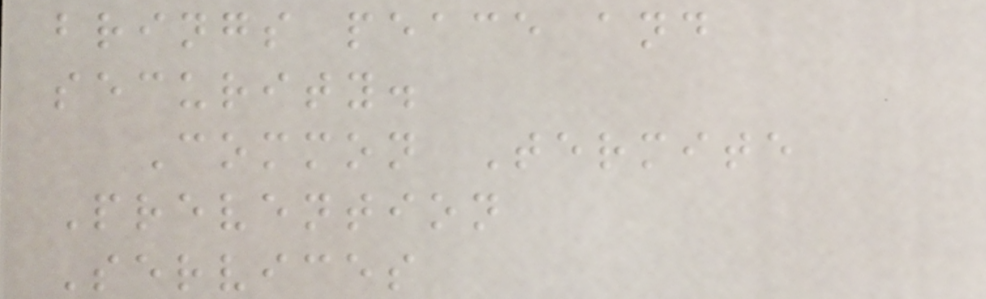brings peace and
security.
Common Termite
Prevention
Services
